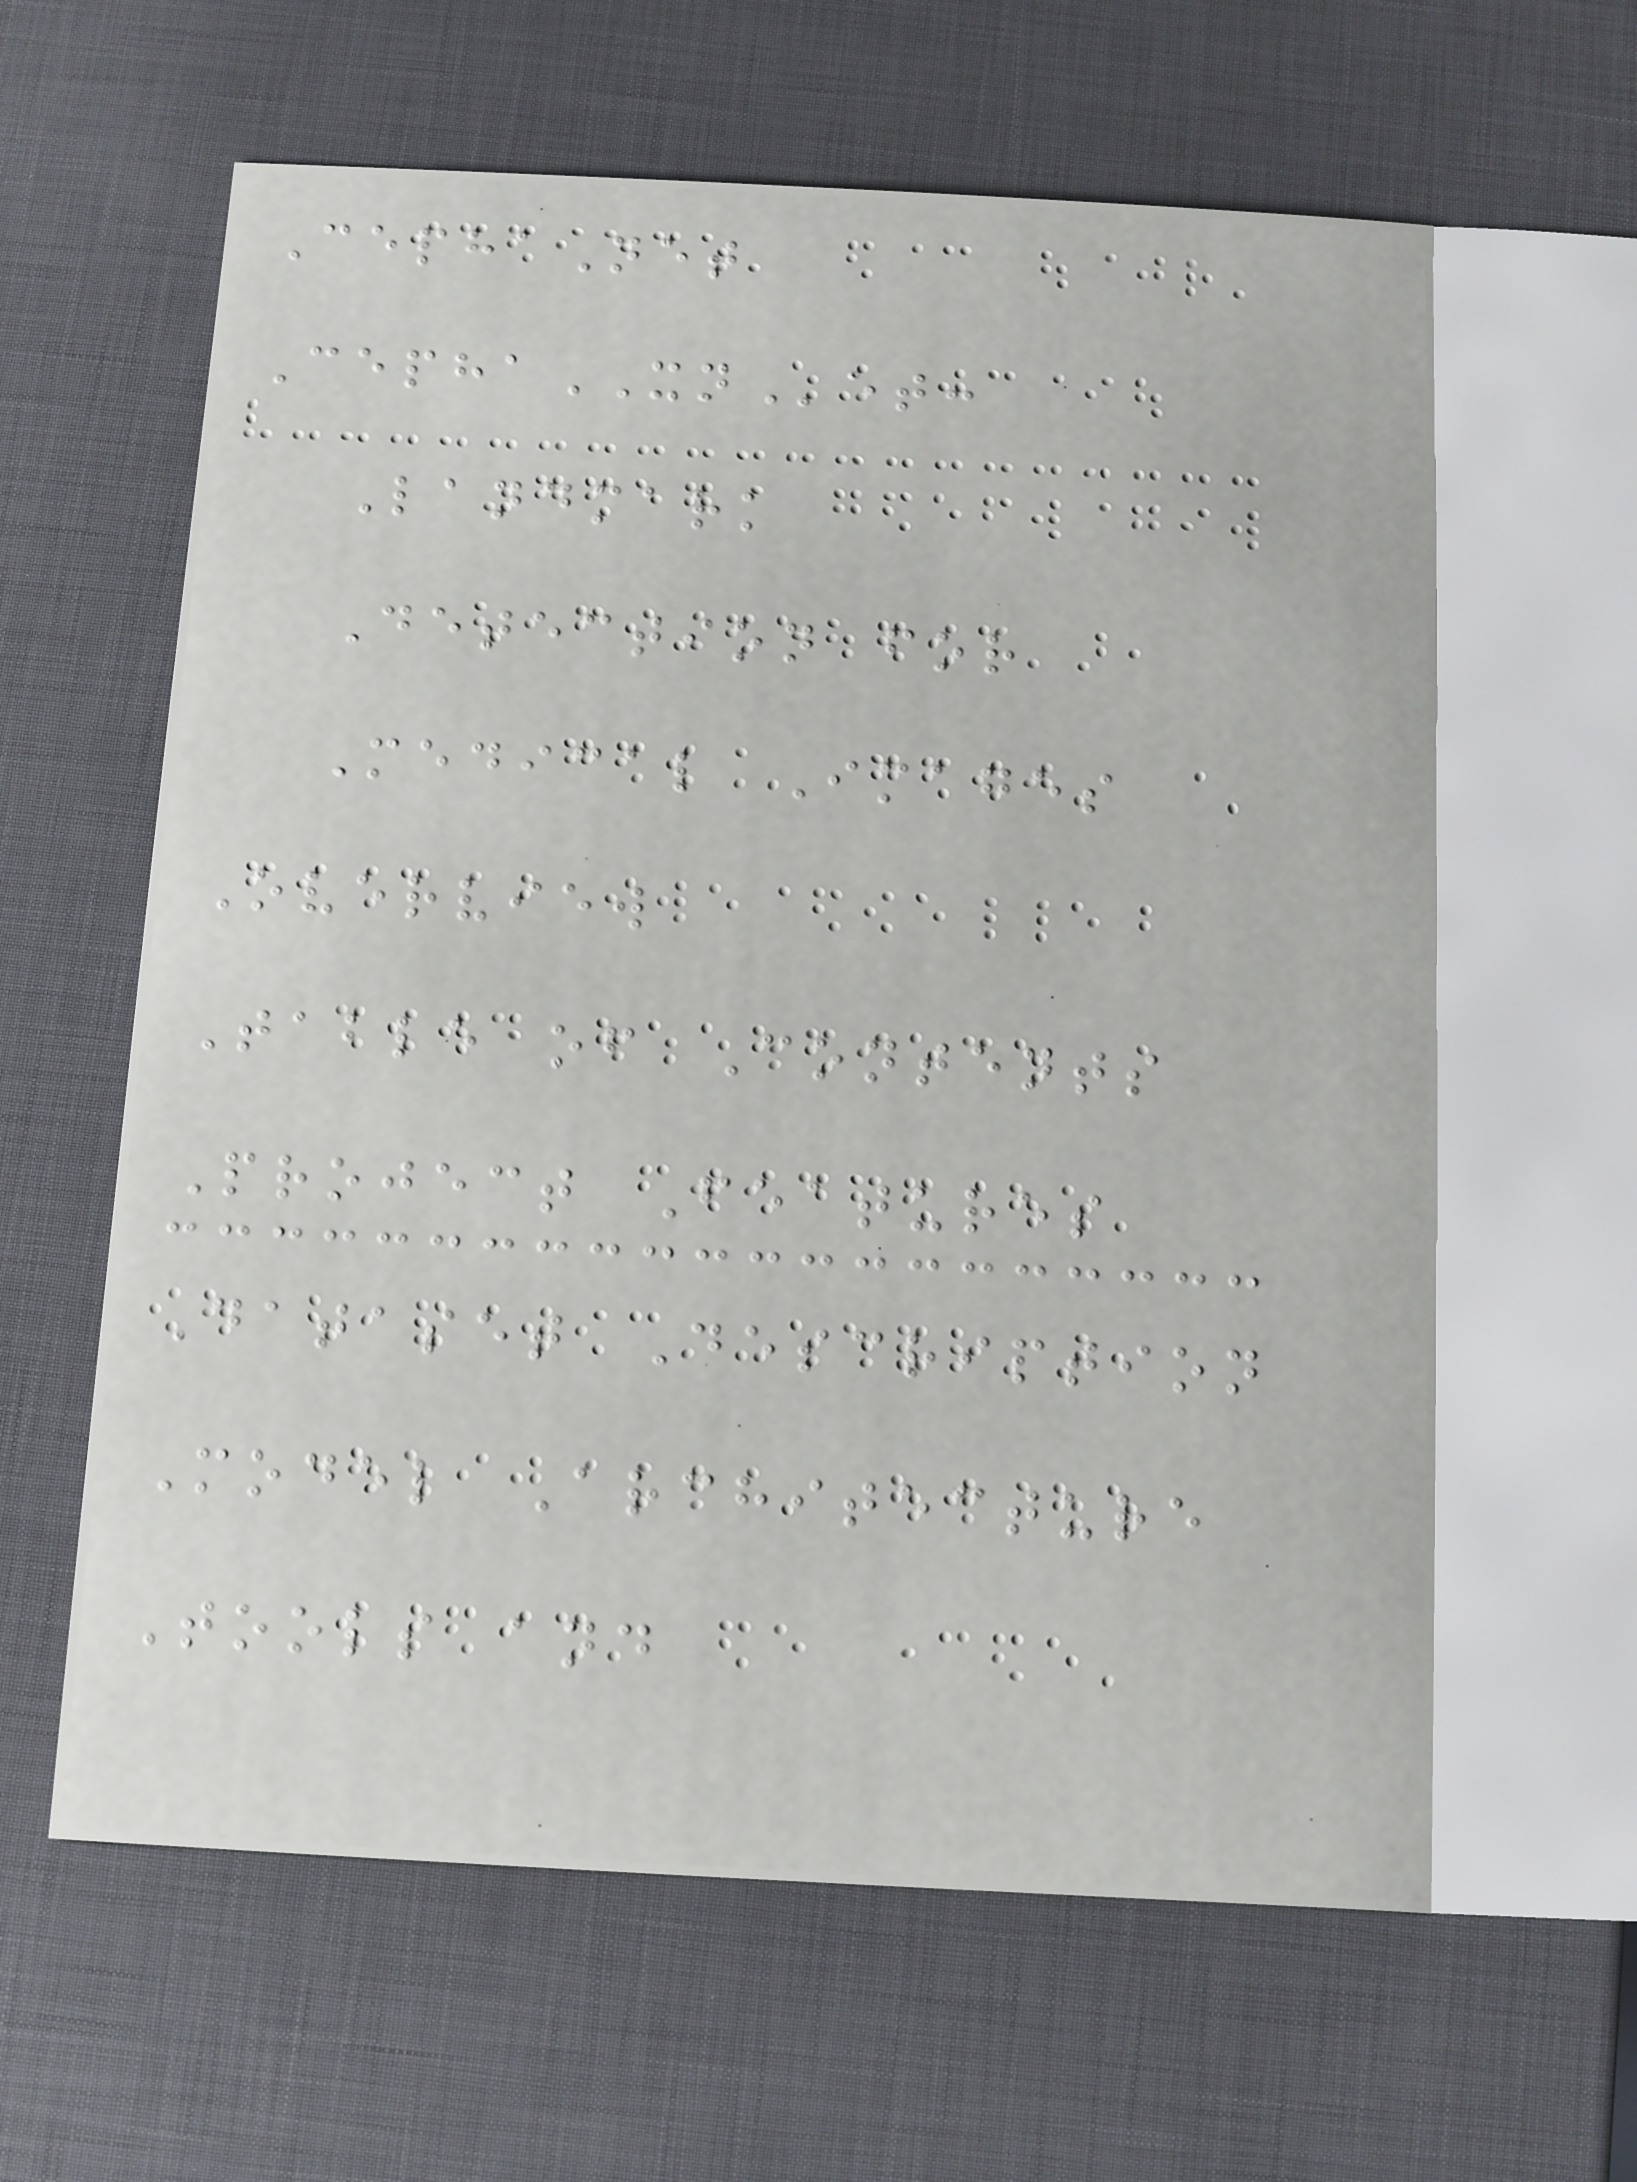CephaNet
CephaXNet:
Landmark
Detection for
Medical Images
Overview
Table of Contents
Project Features
Dataset Description
Model Architecture
Tools and
